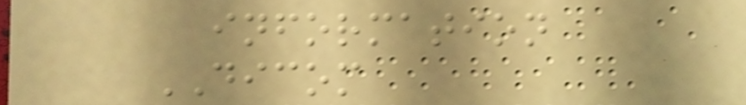information
DICOM
